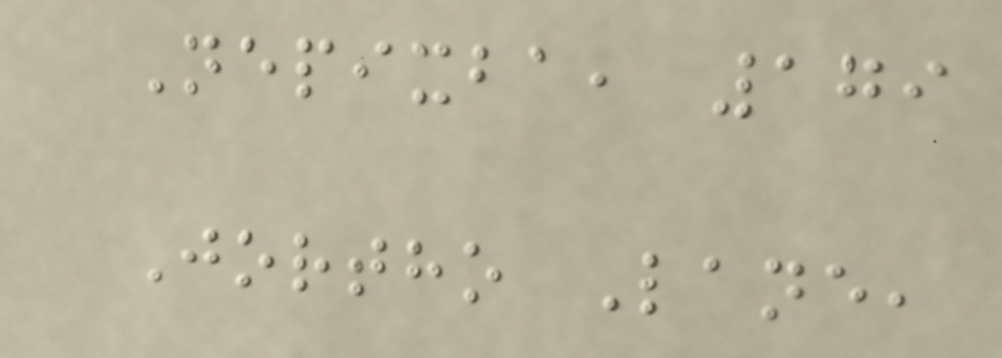Nepixba, 179
Jortho Lane,
